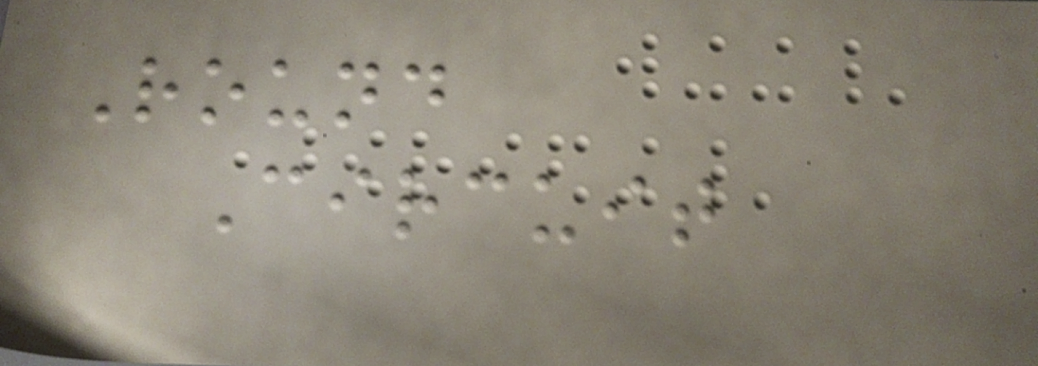Round
Circuit
